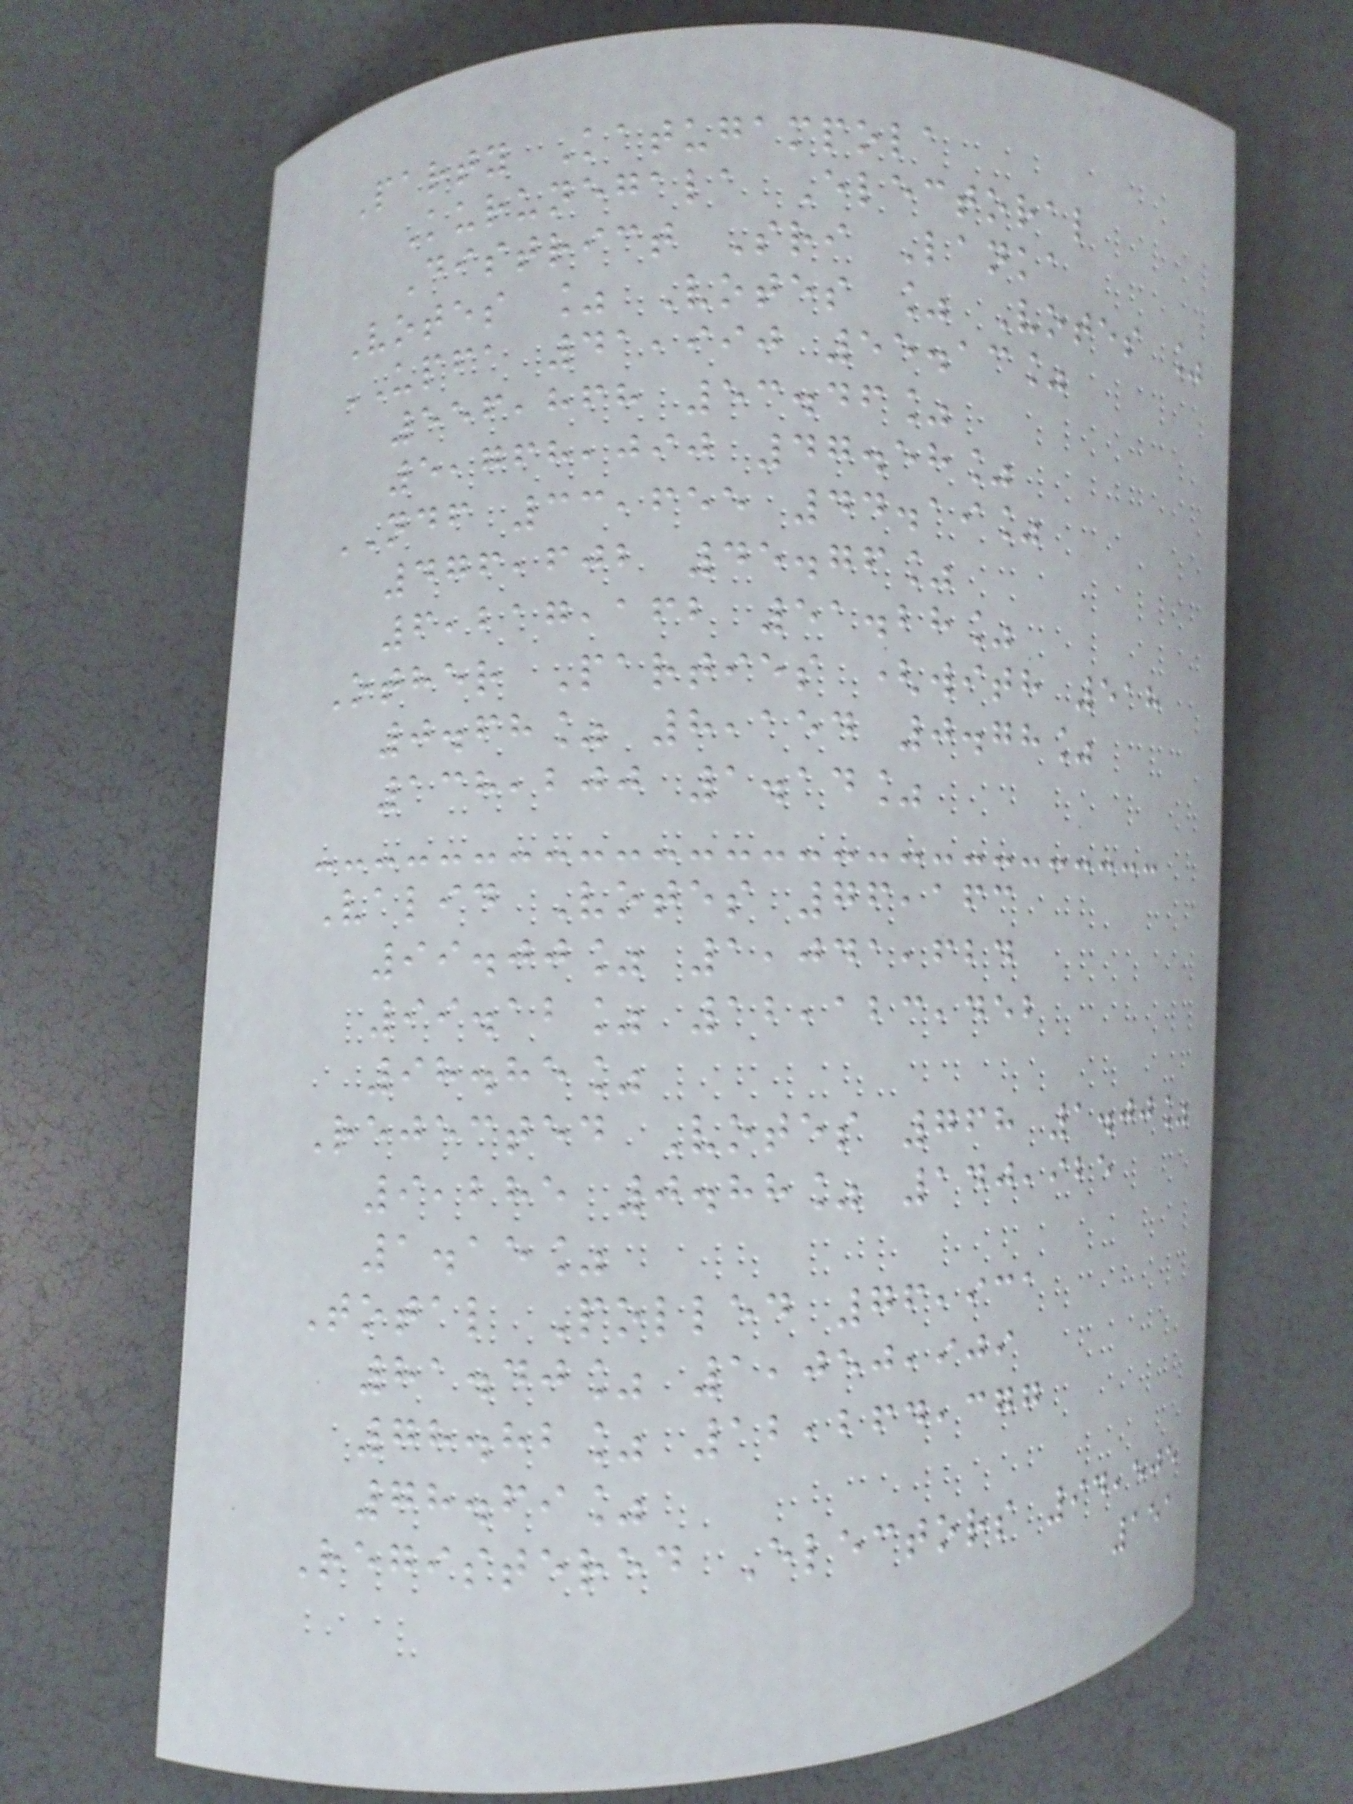Party Katugampola
Kurunegala Electoral
District Sri Lanka
Votes % Votes % Votes %
UPFA 41,990 55.13%
556,868 53.46%
5,768,090 47.58%
NDF 33,655 44.19%
476,602 45.76%
6,217,162 51.28%
Other Parties (with 518
0.68% 8,154 0.78%
138,200 1.14%
Valid Votes 76,163
99.00% 1,041,624
99.12% 12,123,452
98.85%
Rejected Votes 768 1.00%
9,285 0.88% 140,925
1.15%
Total Polled 76,931
81.40% 1,050,909
78.82% 12,264,377
78.69%
Registered Electors 94,505
151
